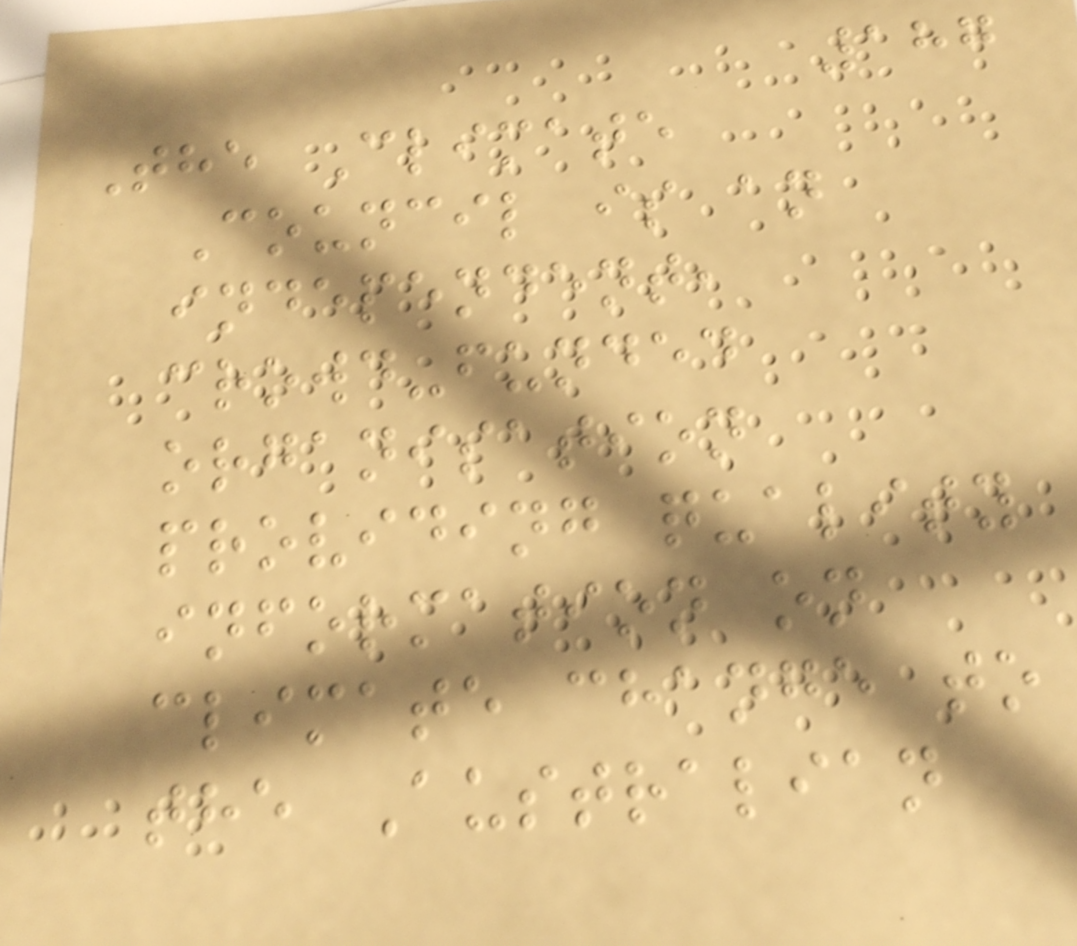187
The Climate
Council is an
independent,
crowd-funded
organisation
providing quality
information on
climate change to
the Australian
